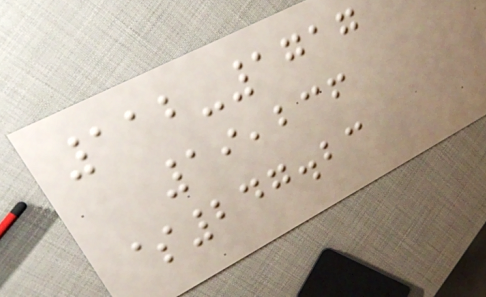112-1717
19,236
$247.23
